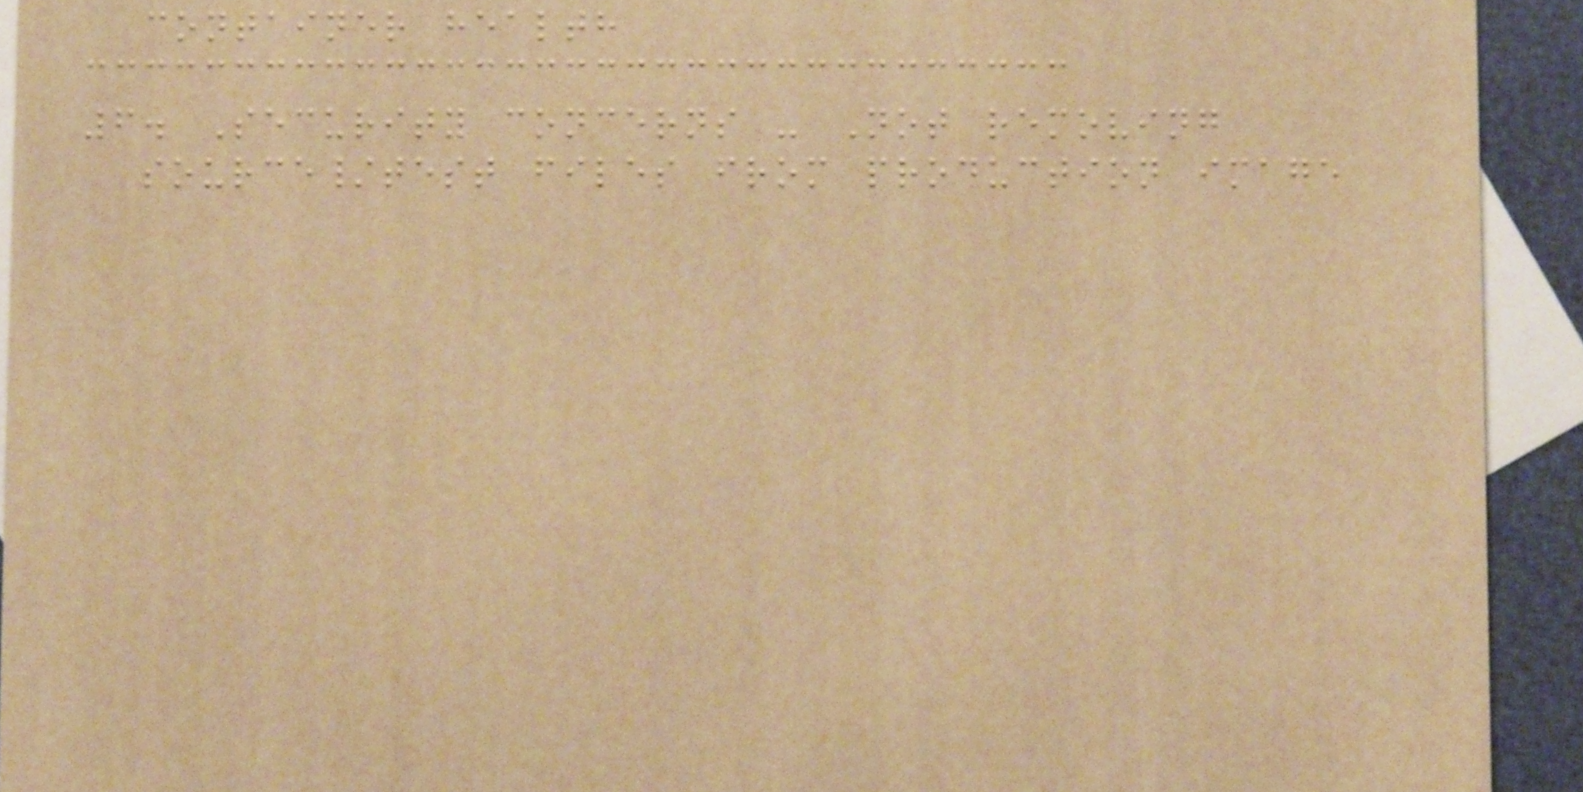container health
6. Security concerns - Not removing
source/test files from production image
